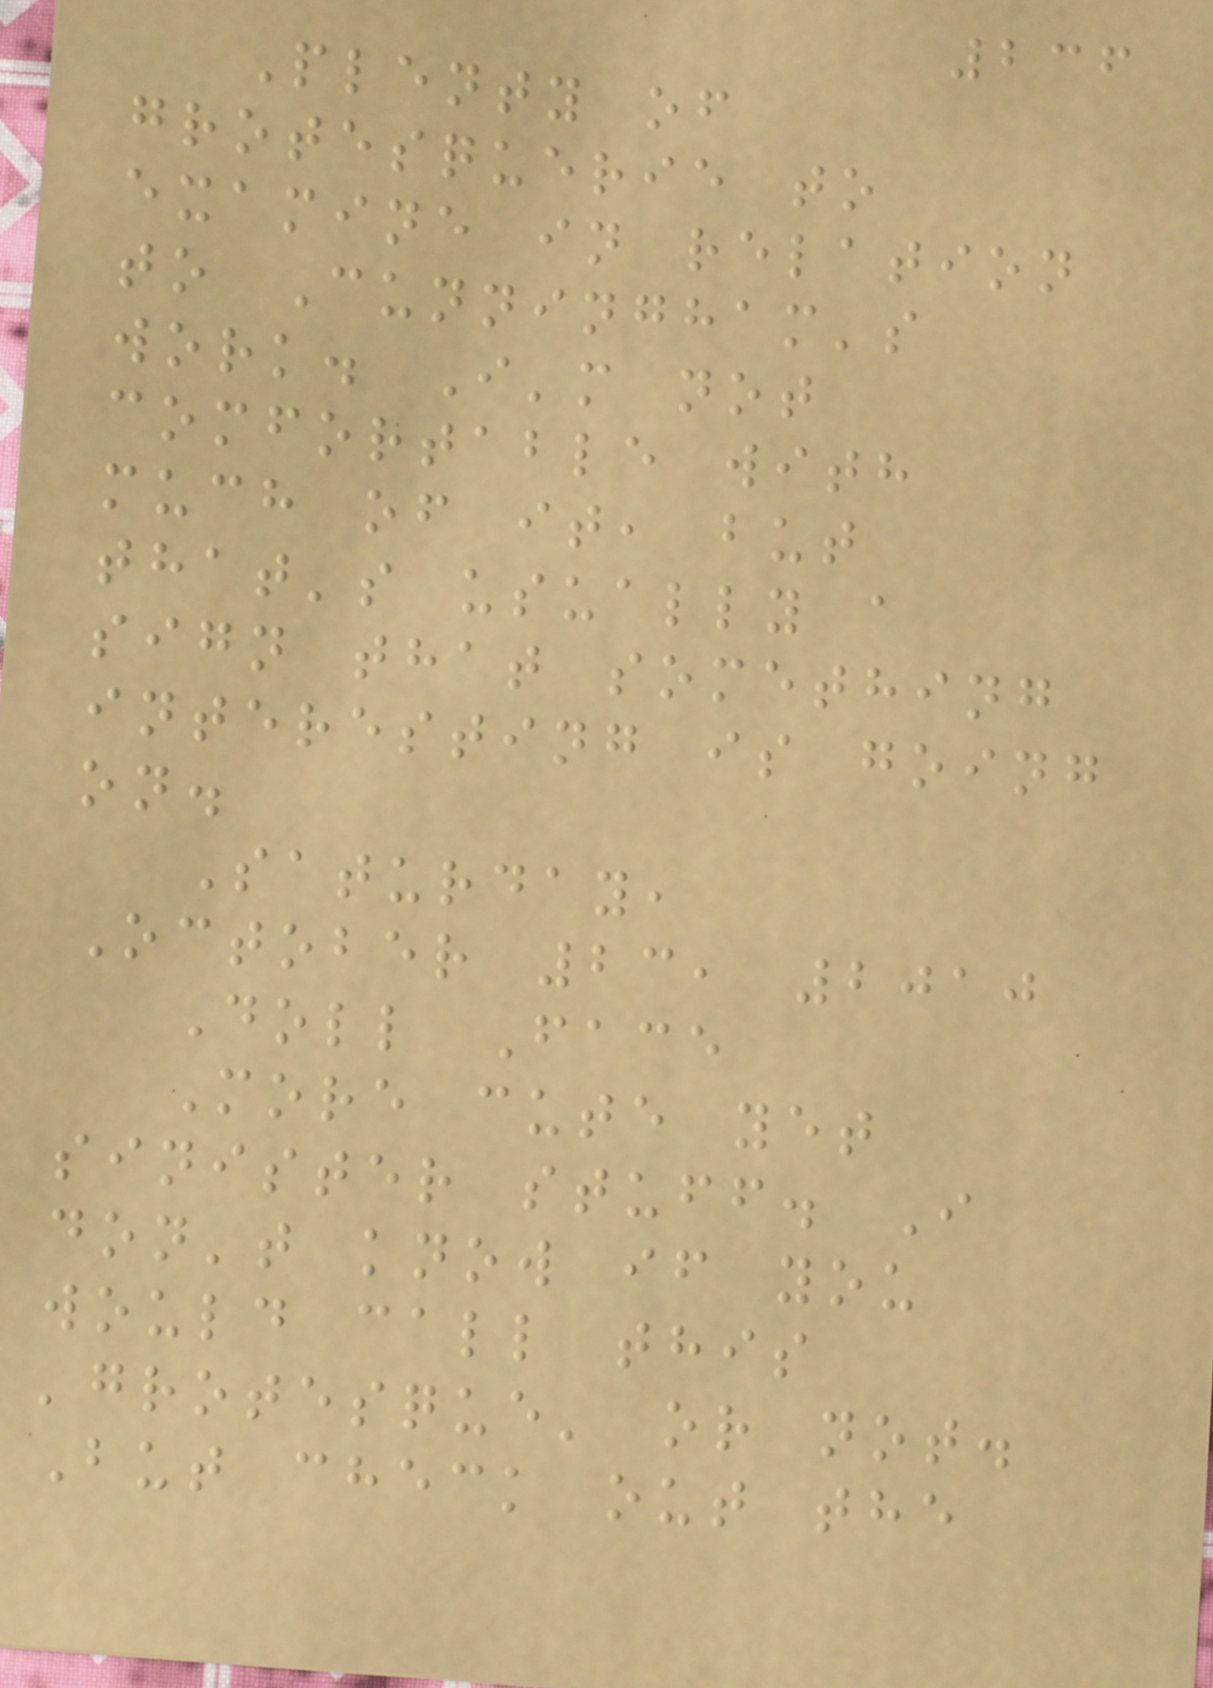236
Plenty of
grotesquerie to
examine in relation
to Cunningham's
work. I'm not
comfortable with
much of it, but
that's usually a
sign that something
interesting is going
on.
Saturday,
October 23, 2010
Doll Face
More cute yet
sinister stuff. I
don't know if you
would call this
'grotesque' or not.
But check out the
